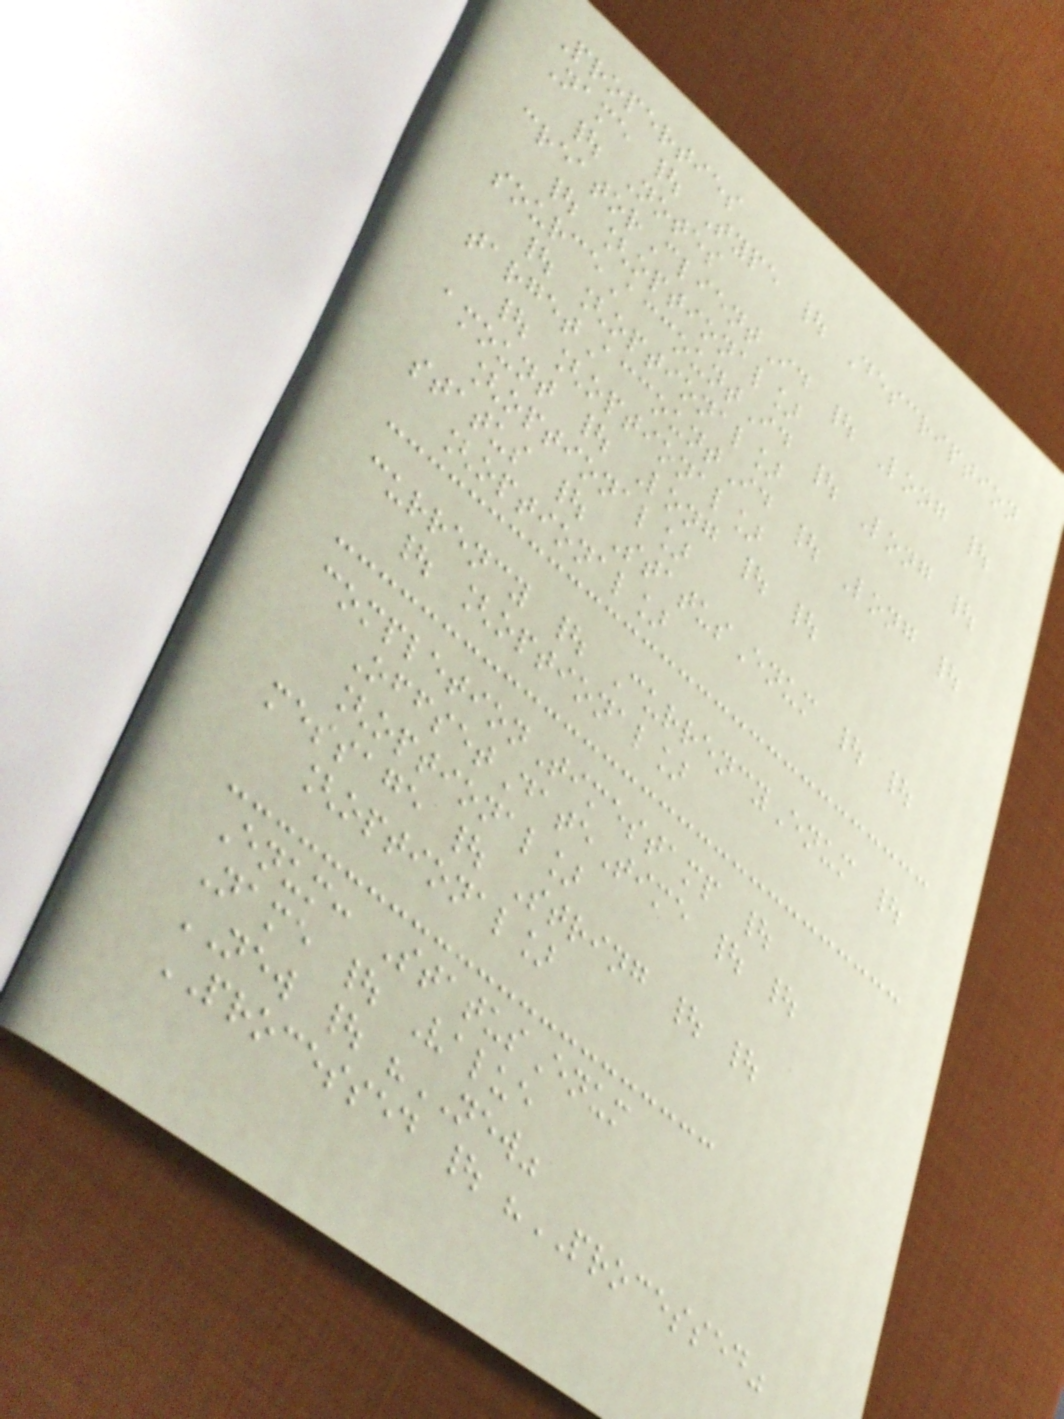Properties
Name | Type | Description
| Notes
creatorClientId | Long |
| [optional]
sourceAccountId | Long |
| [optional]
targetAccountId | Long |
| [optional]
amount | Long | |
[optional]
status | StatusEnum | |
[optional]
currency | CurrencyEnum |
| [optional]
completionTimestamp |
OffsetDateTime | |
[optional]
message | String | |
[optional]
Enum: StatusEnum
Name | Value
NEW | "NEW"
PROCESSED | "PROCESSED"
